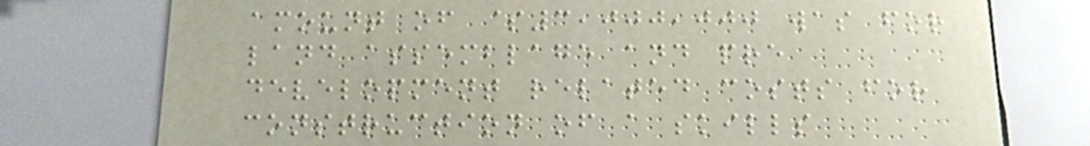amount of $3,000,000 was for
land assemblage and pre
development related costs for
construction of a skills
